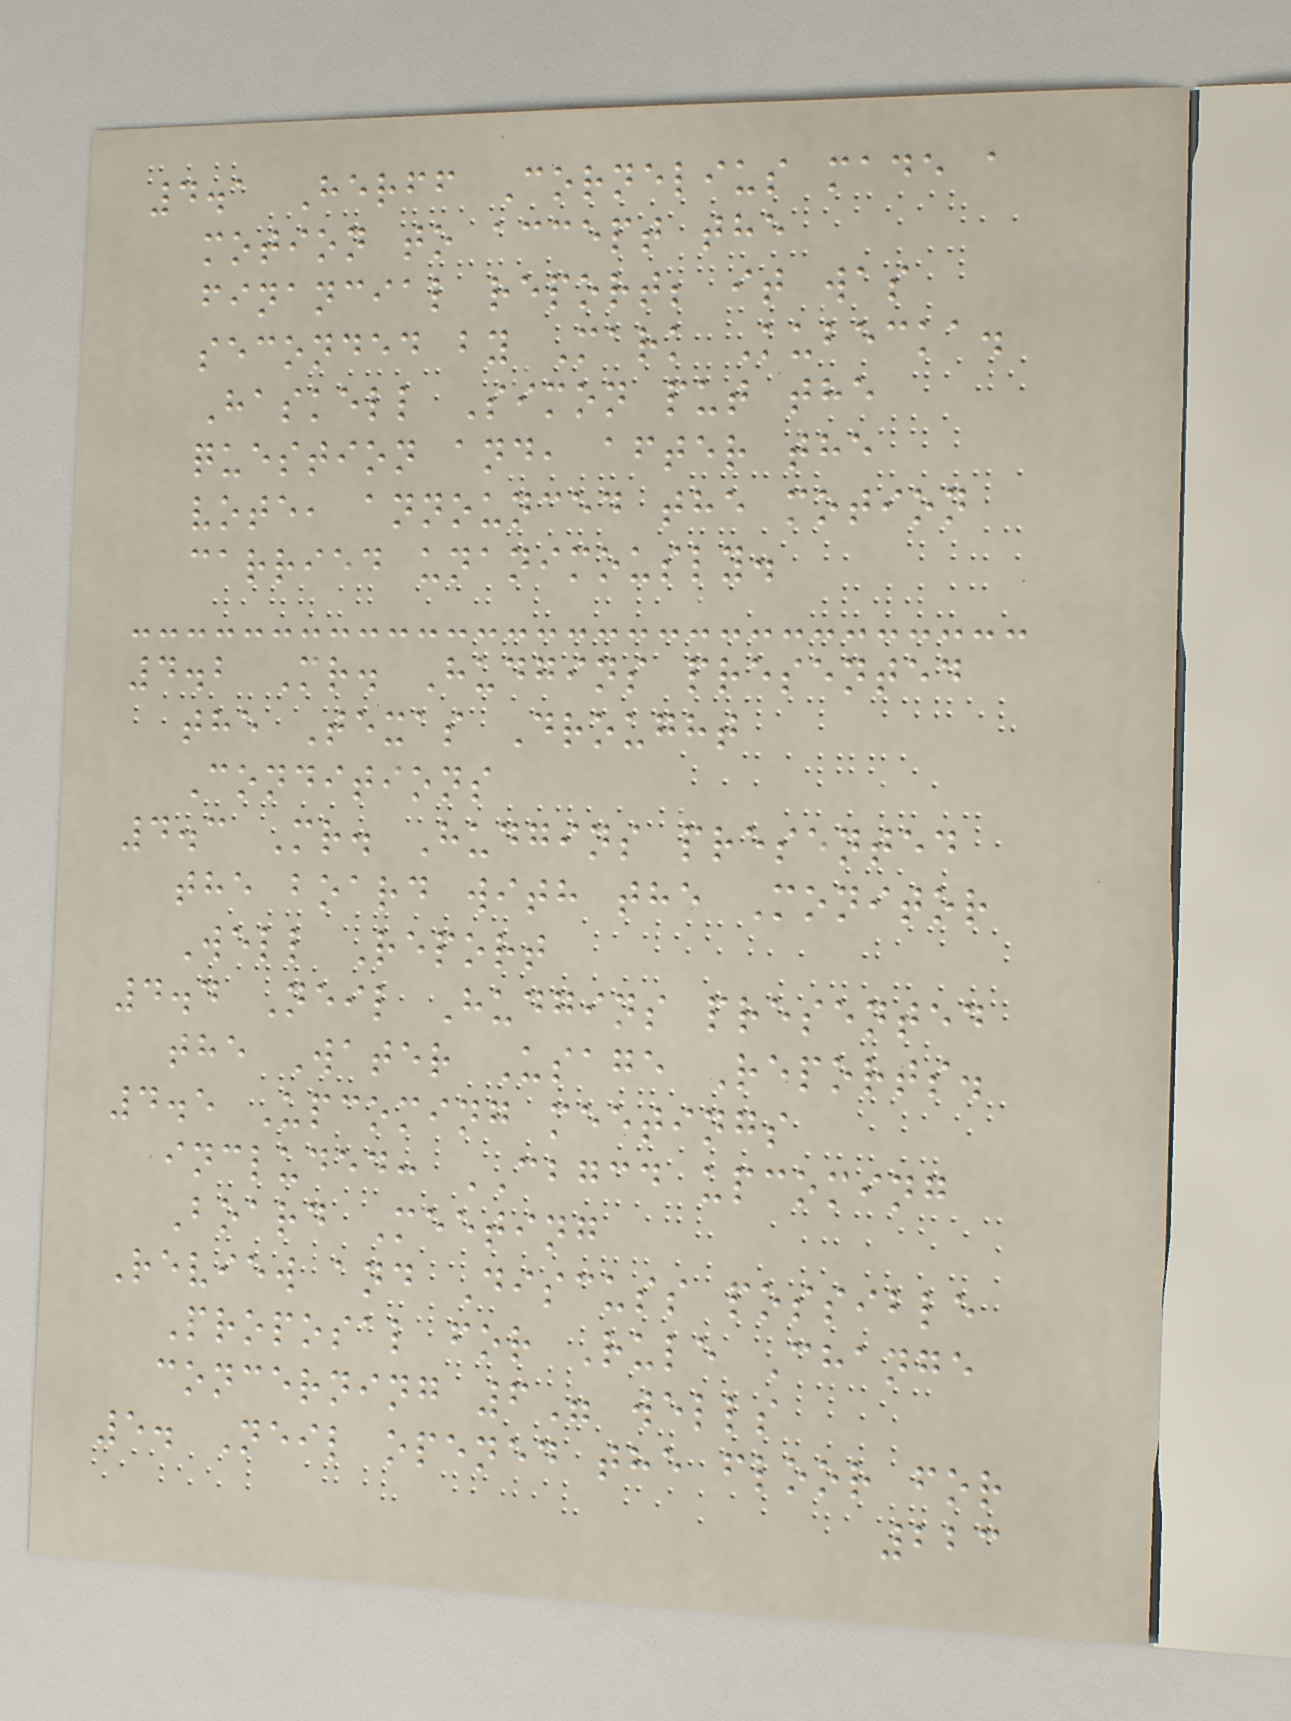4.1 Herff Cornelius made a
motion to accept the
financial report; it was
seconded by Mark Kubecka.
Haskell Simon put the
question and, after the
vote, announced the motion
carried unanimously.
4.2 Mr. Hudgins presented
the Texas Drought
Conditions
4.3 Mr. Hudgins presented
the board with the Monitor
Well Report
4.4 Neil Hudgins presented
the Water Usage Reports.
4.5 Upcoming meetings
included: CBGCD upcoming
Board Meeting
Review and Discuss possible
Proposal for Rule Change
concerning 6" wells
5. Neil opened the floor for
223
